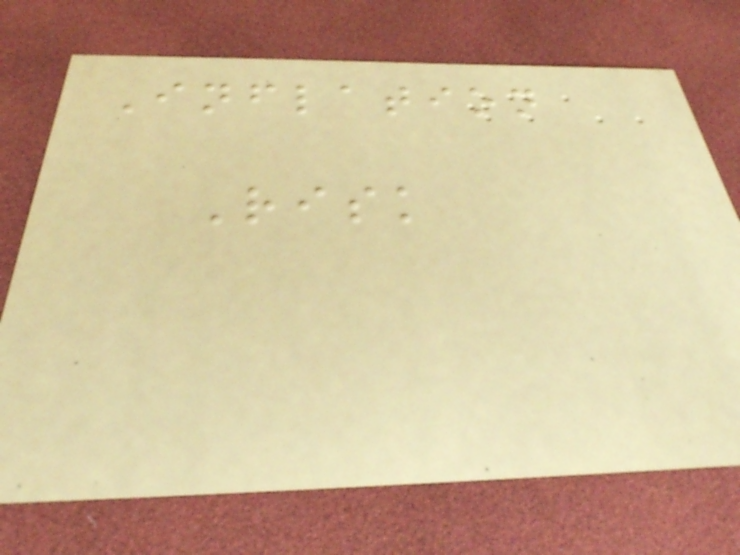Inflation
Risk
